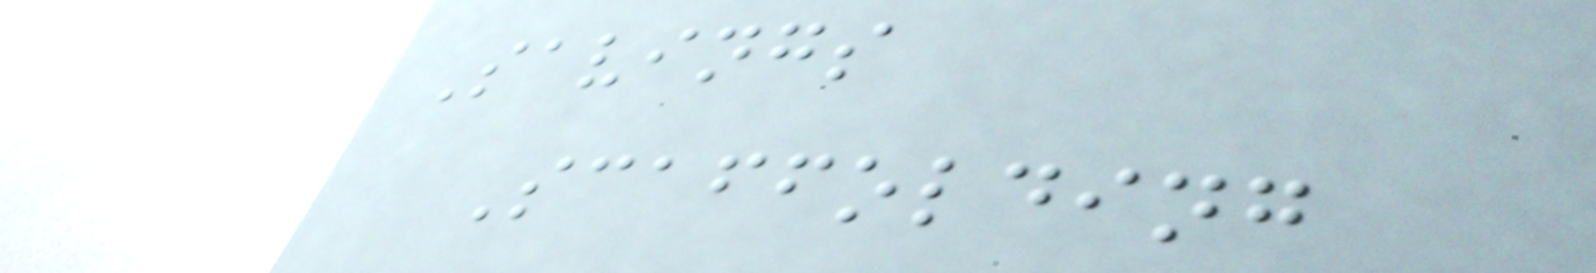Savings
Scaffolding
